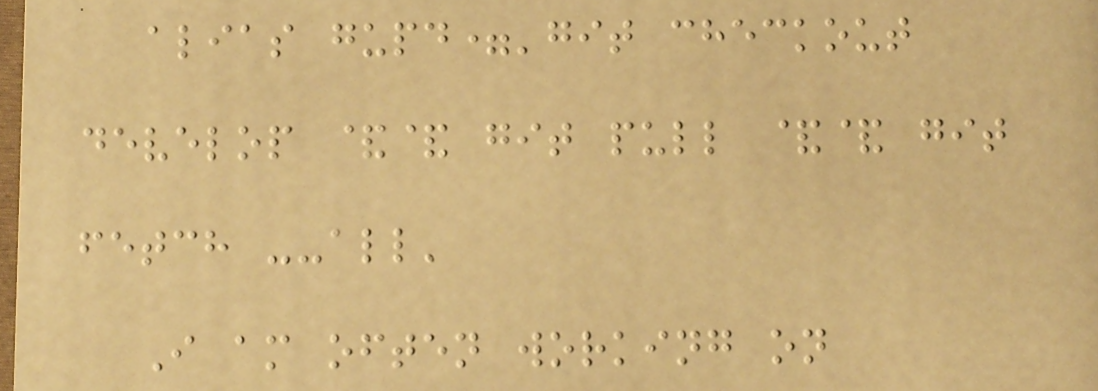alias gupd='git checkout
develop && git pull && git
fetch --all'
I am often working on
